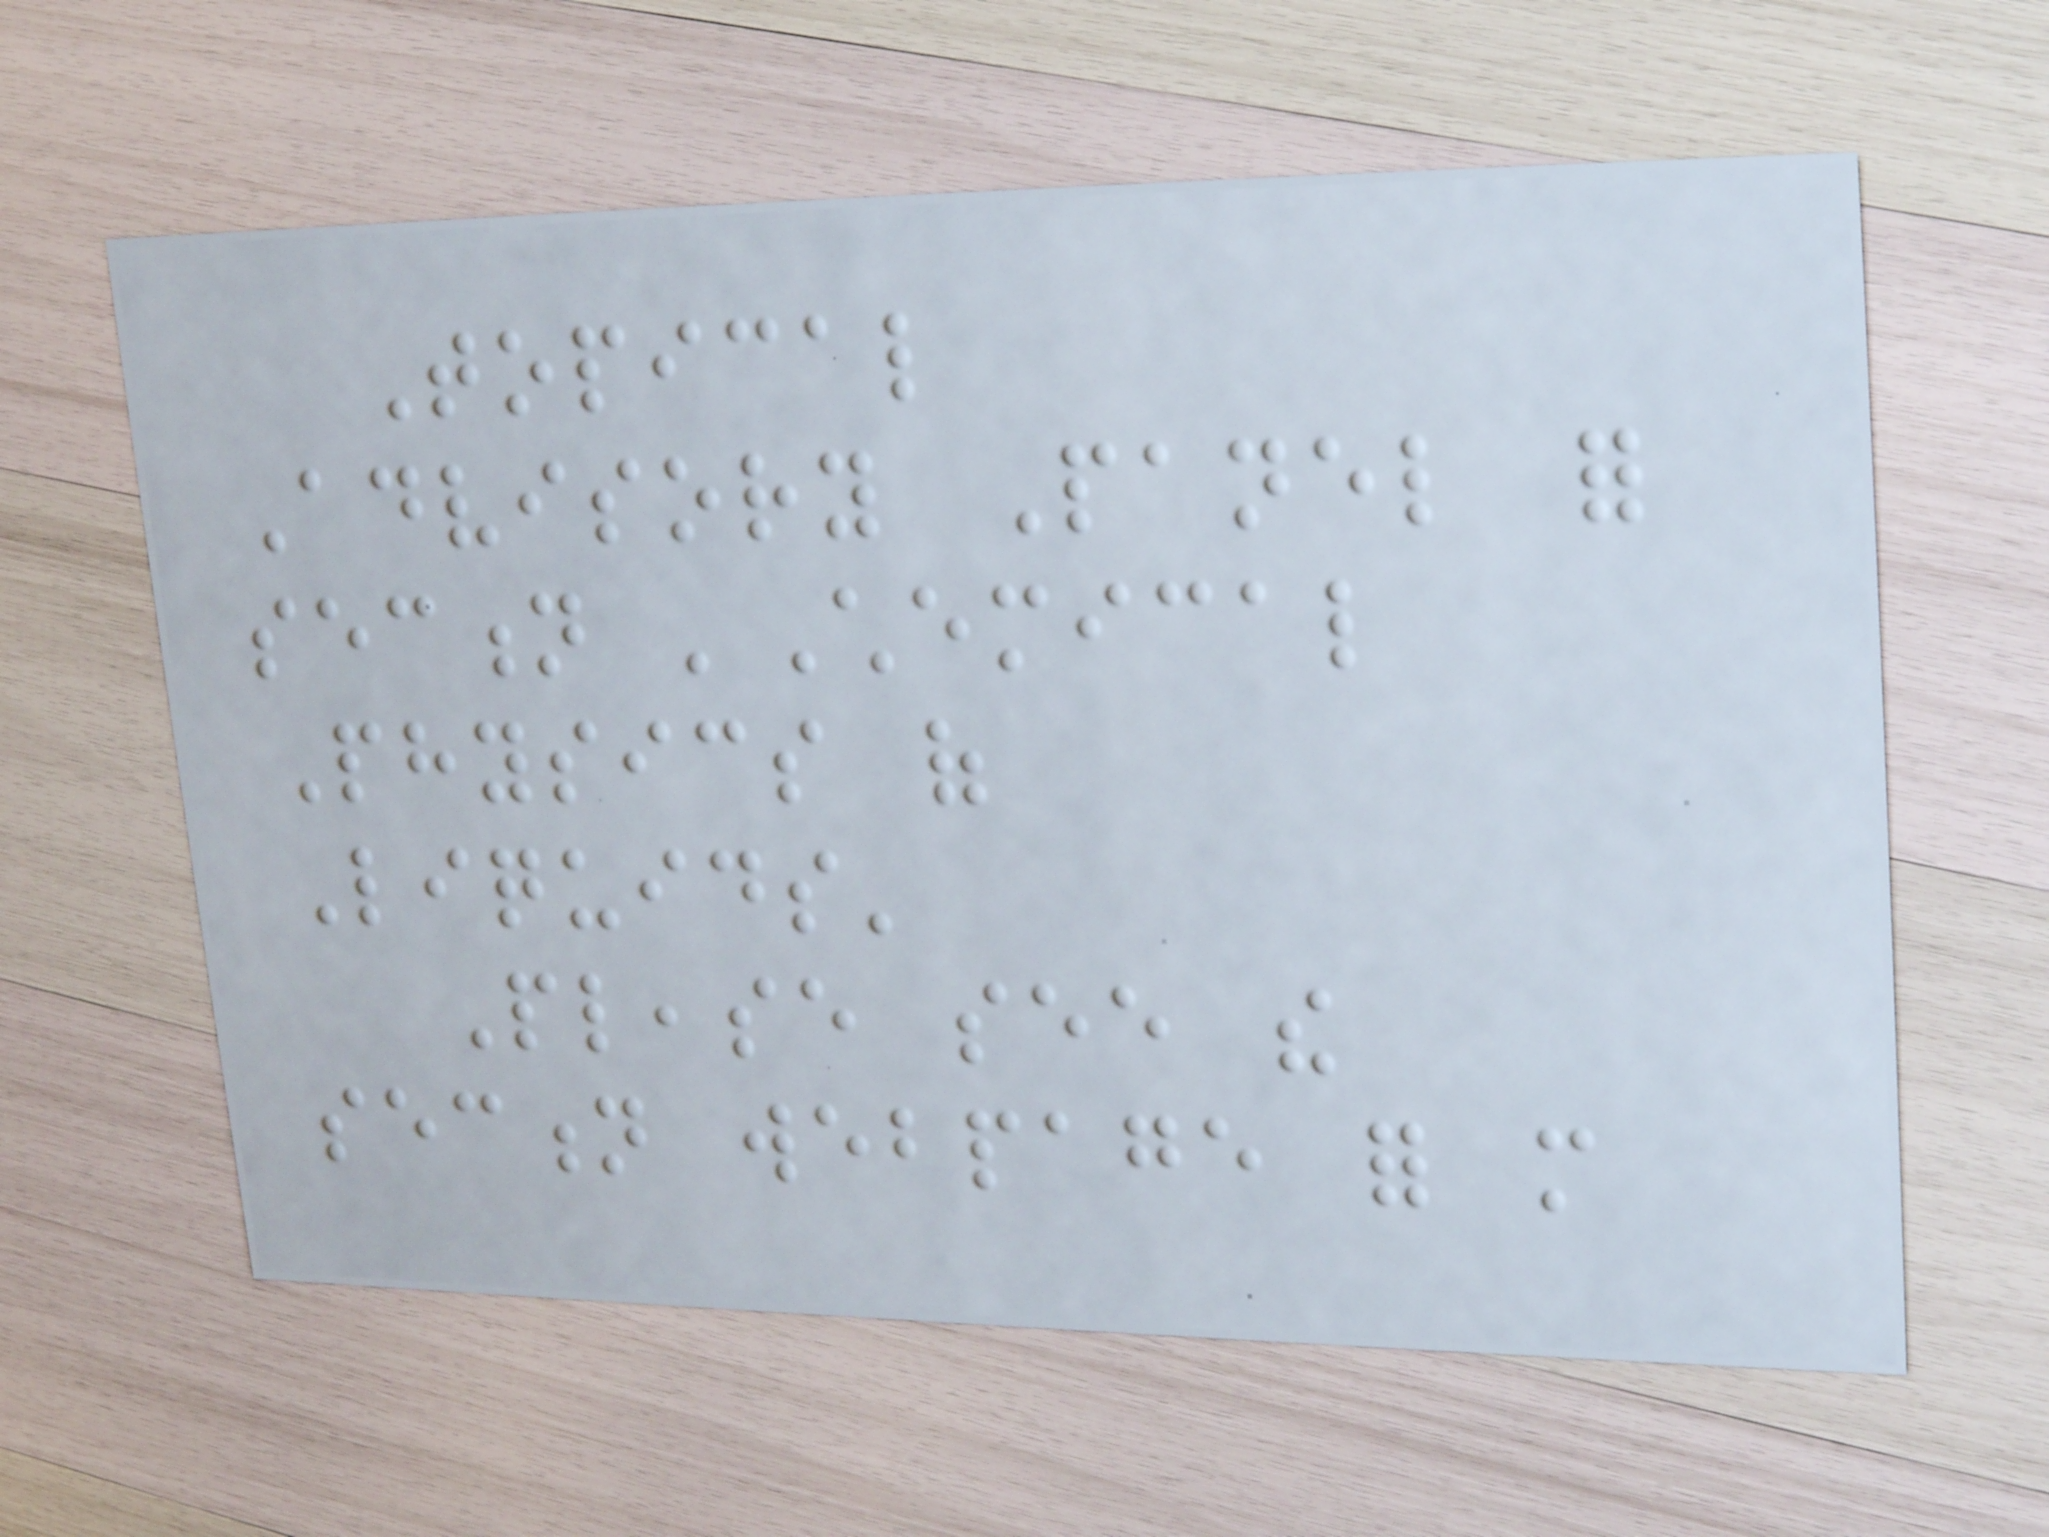Topical
Advisory Panel for
section 'Chemical
Physics of
Liquids'
Please see the
section webpage for more
